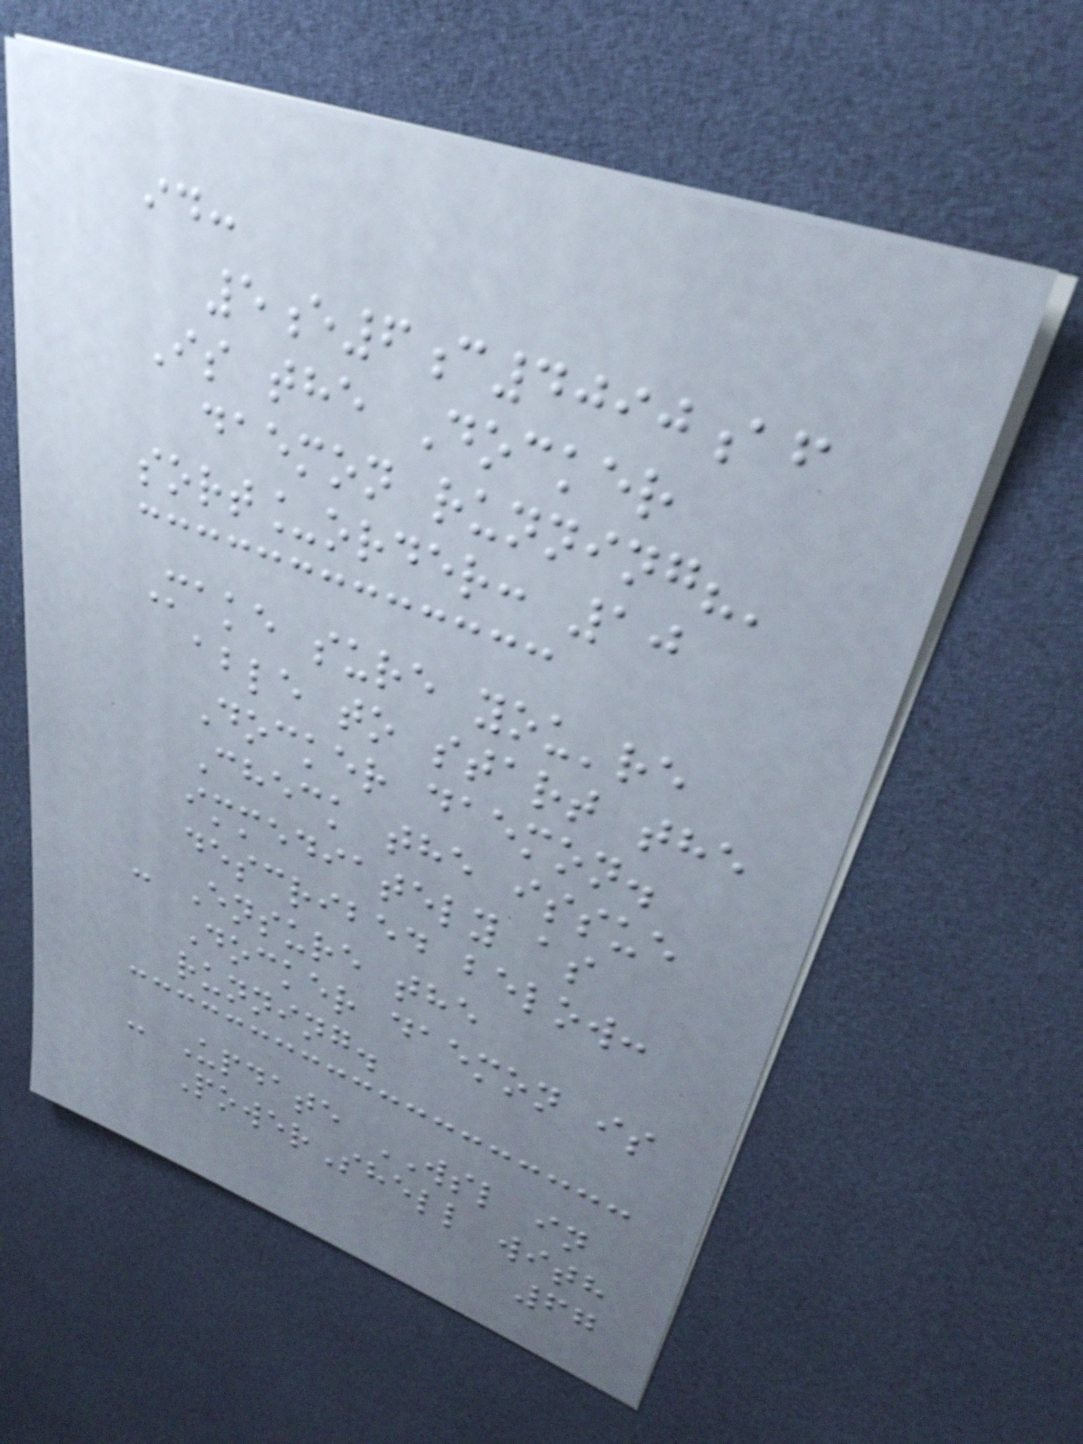id:
5e6c4090af
Is the Docker
daemon running?'
sort_order: 10
Make sure you're
able to start the
Docker daemon.
Check the issue
immediately as
described below:
- Ensure the
Docker daemon is
running.
- Update WSL in
PowerShell with
67
